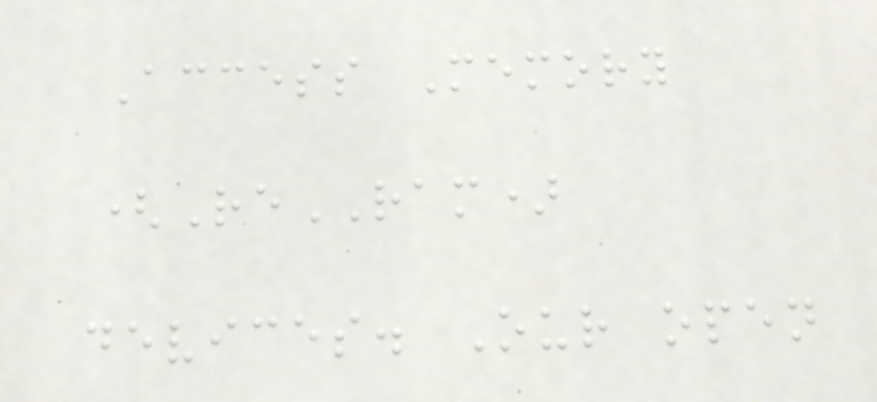Access Memory
(ReRAM)
devices. Our open
